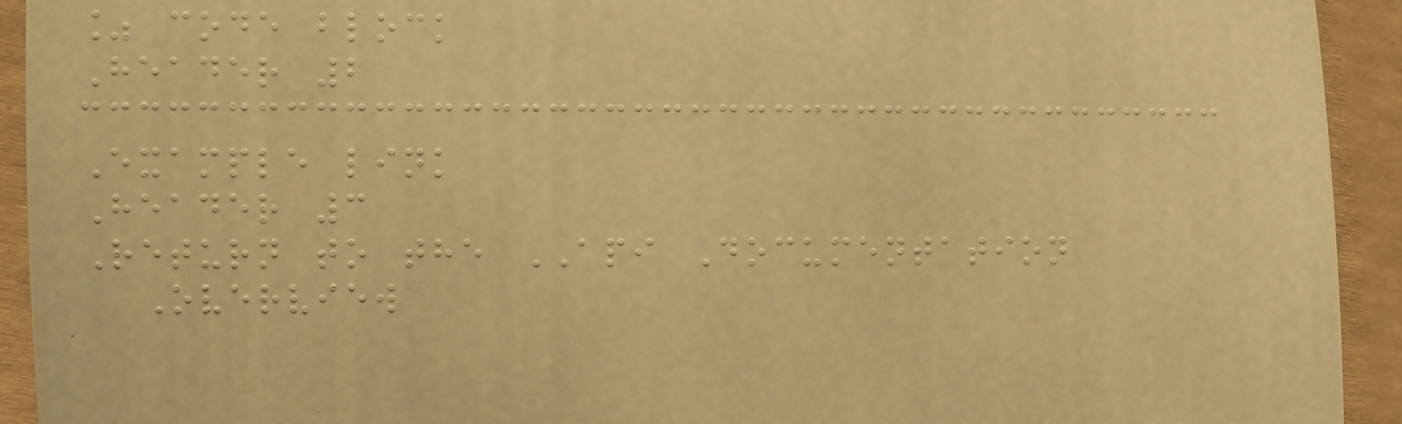% code block
Header 2
Example link
Header 3
Return to the API Documentation
Overview
